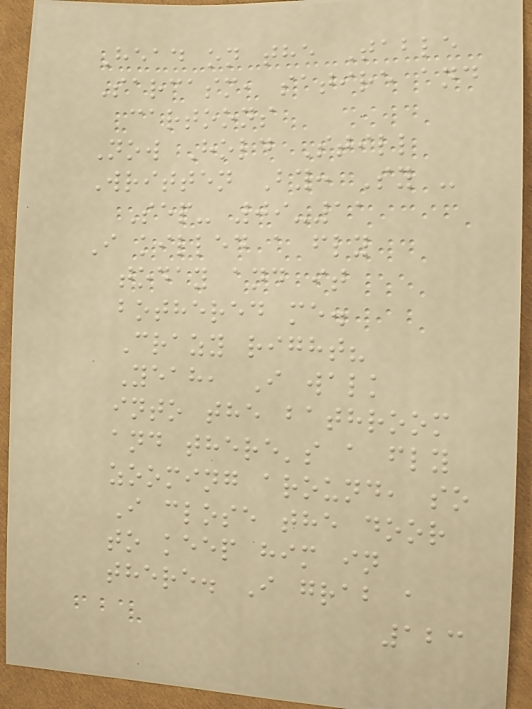Head on the Table
Sarcasm, satire and
cartoons
Now Hold Still
Written By: Sy -
Sep- 09-11
I killed a fly
today and it
bothered me.
Crazy right?
Yeah, I walk
into the bathroom
and there's a fly
zooming around, so
I close the door
to keep him in
there. I grab a
123
